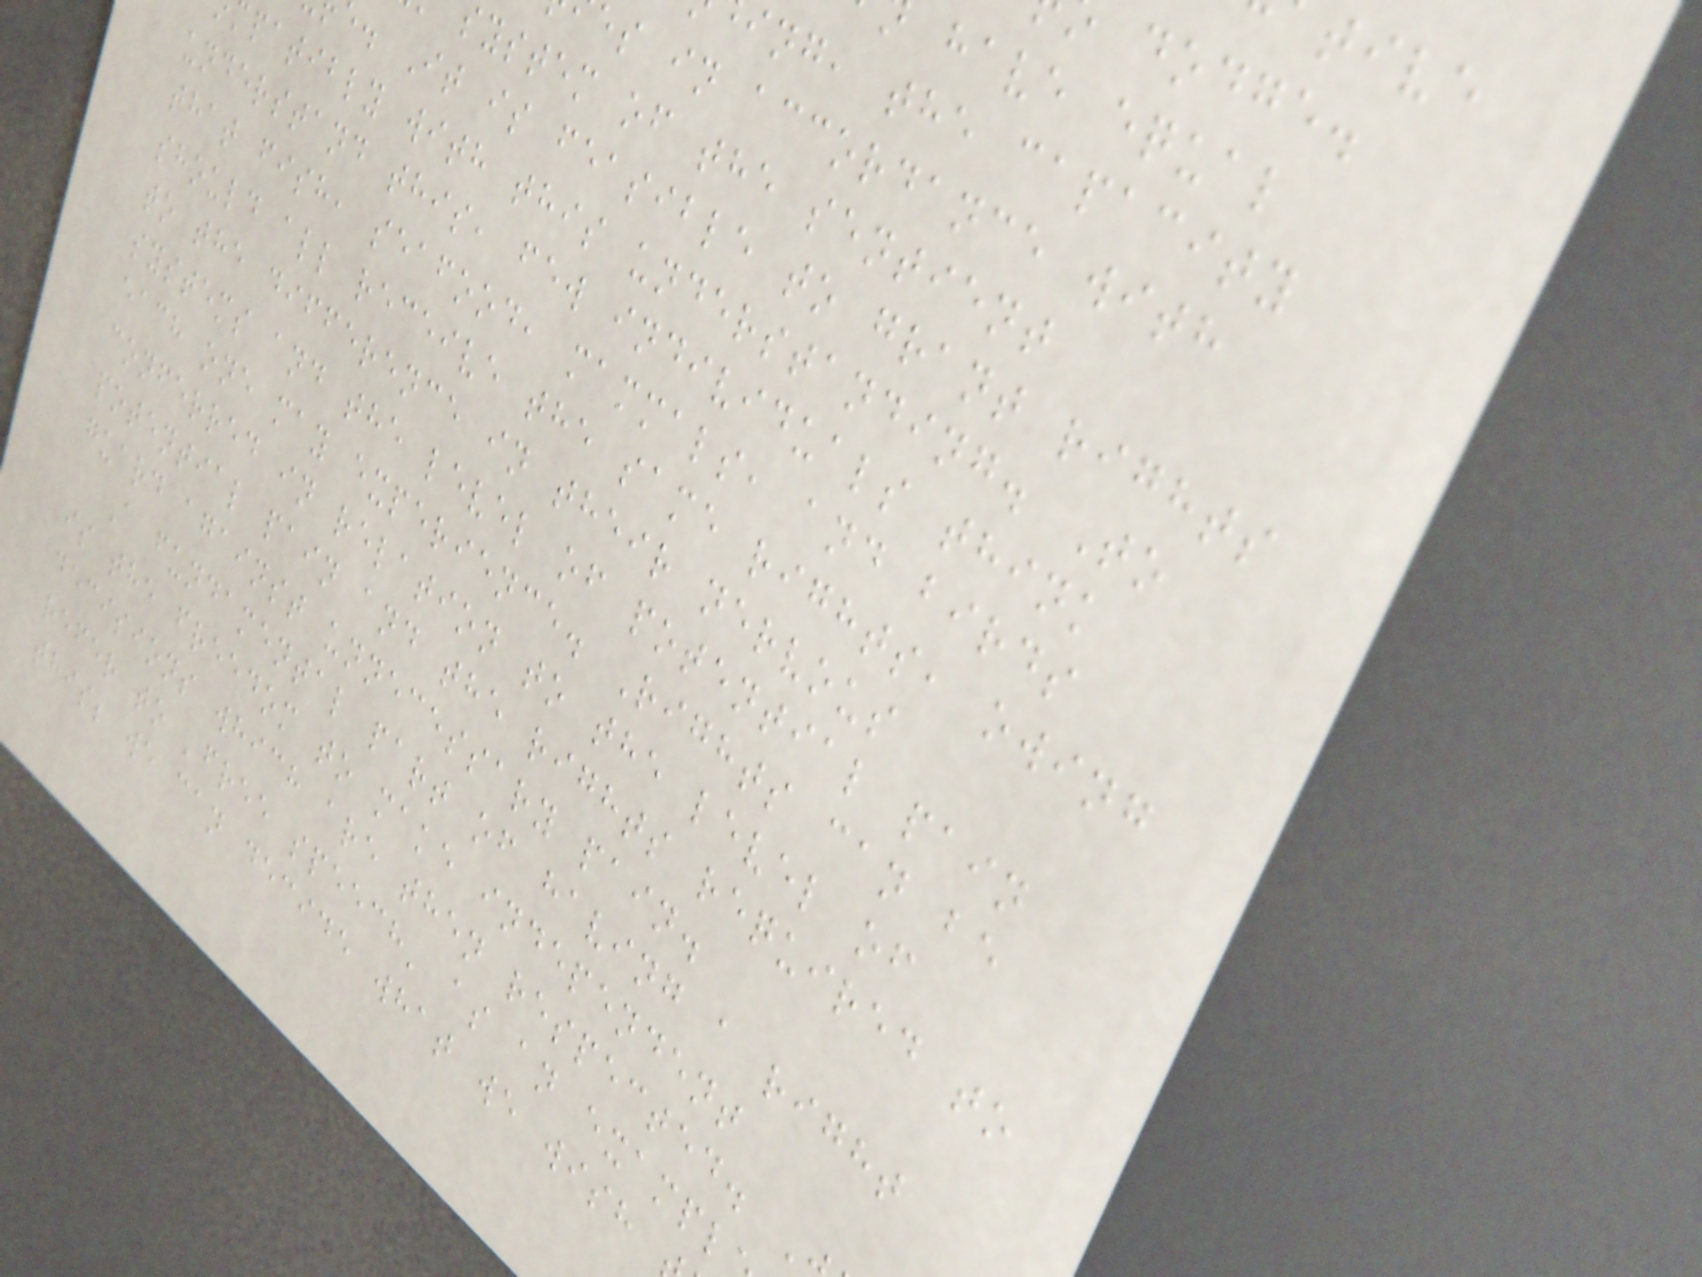have equal
ing, the capacity
es in accordance with
system of the sentient
e. It is feasible to grant rights
patibly with this understanding. To
understand this, few individuals think
that fish, seafood, mammals, and birds
should all receive the same rights, owing
to the difference in their nervous
systems and the level of potential pain
each one may experience. Rights can be
conferred in relation to the level of
potential pain and the rights required to
guard against unnecessary pain.
A fundamental part of having a right
is the freedom to make independent
decisions which are then respected.
refer to 'free speech' as an exampl
this; we can decide what we wish
